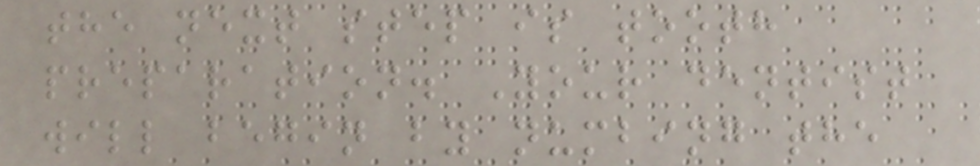the next step is tooth
preparation. Your dentist
will begin by numbing the
